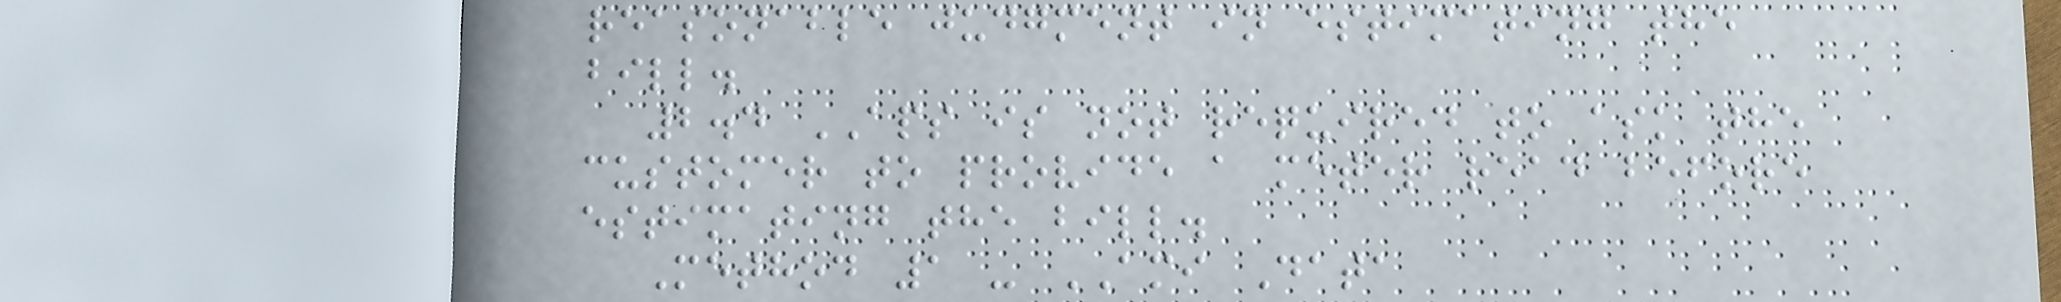reasonable judgment in estimating the
bill.
2.4 APS is not required to ask the
customer to provide a meter read before
estimating the bill.
Method 1 - AMI Data
